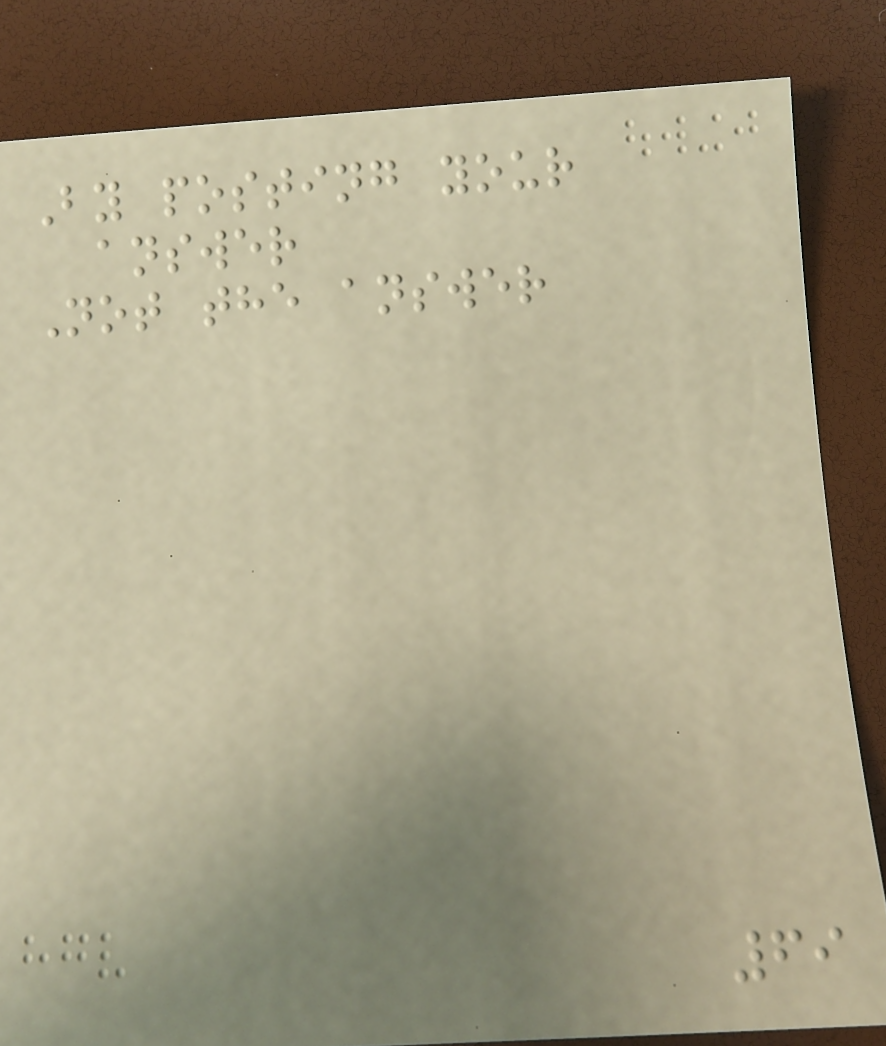By posting your
answer
Not the answer
69
